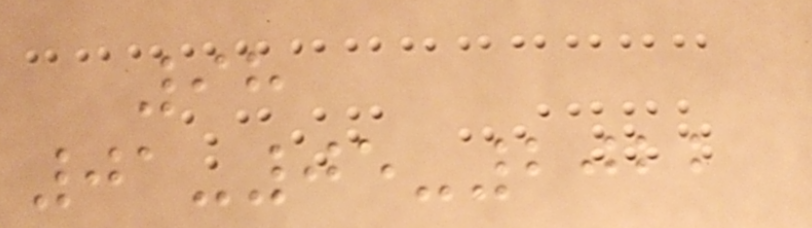98
01-05-2022
